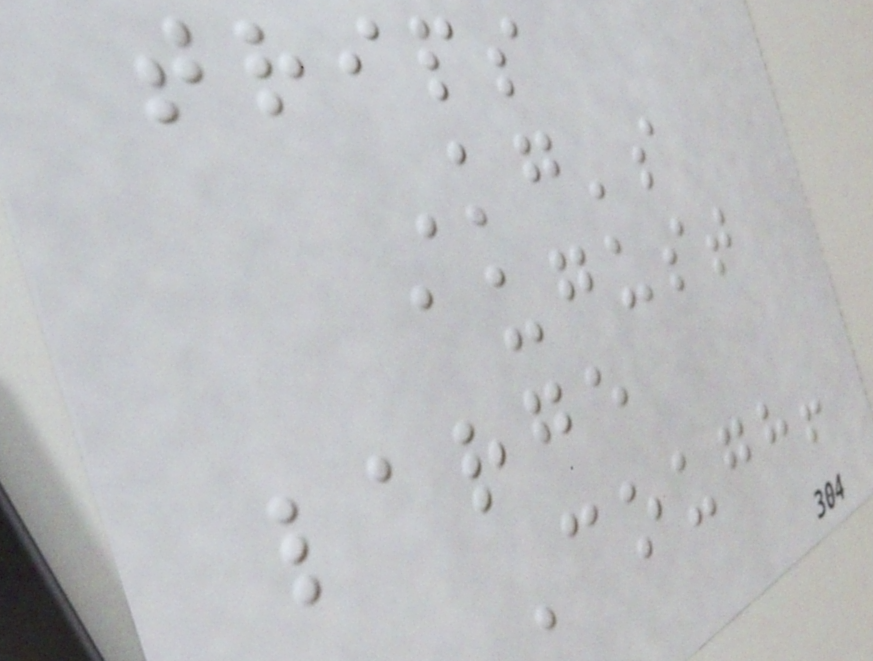trips
Kg's
august
large
Cough!
